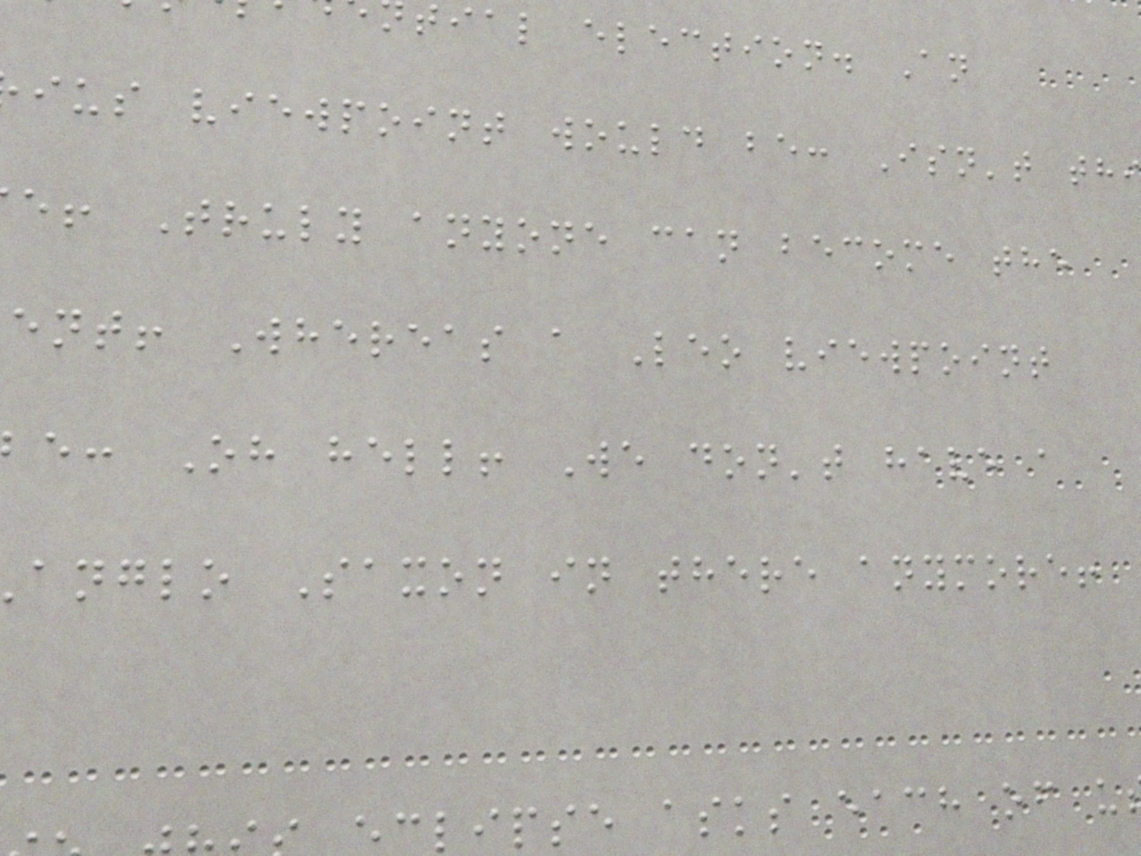tial election. An
ius viewpoint would be: Isn't th
e! Truly anyone can become the
ent! Whereas a Leo viewpoint
e: Oh hell! We don't have a
anglo Saxon in there anymore!
lipse asks each of u
